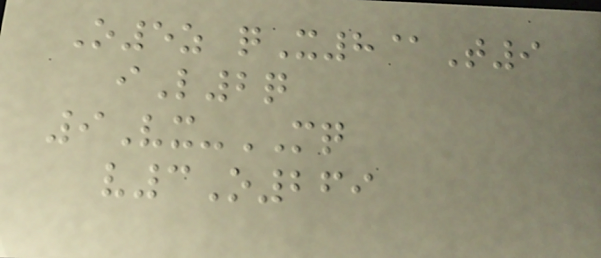O5z qX8@T9
iL2q
9Vx-MQ
v3O269
